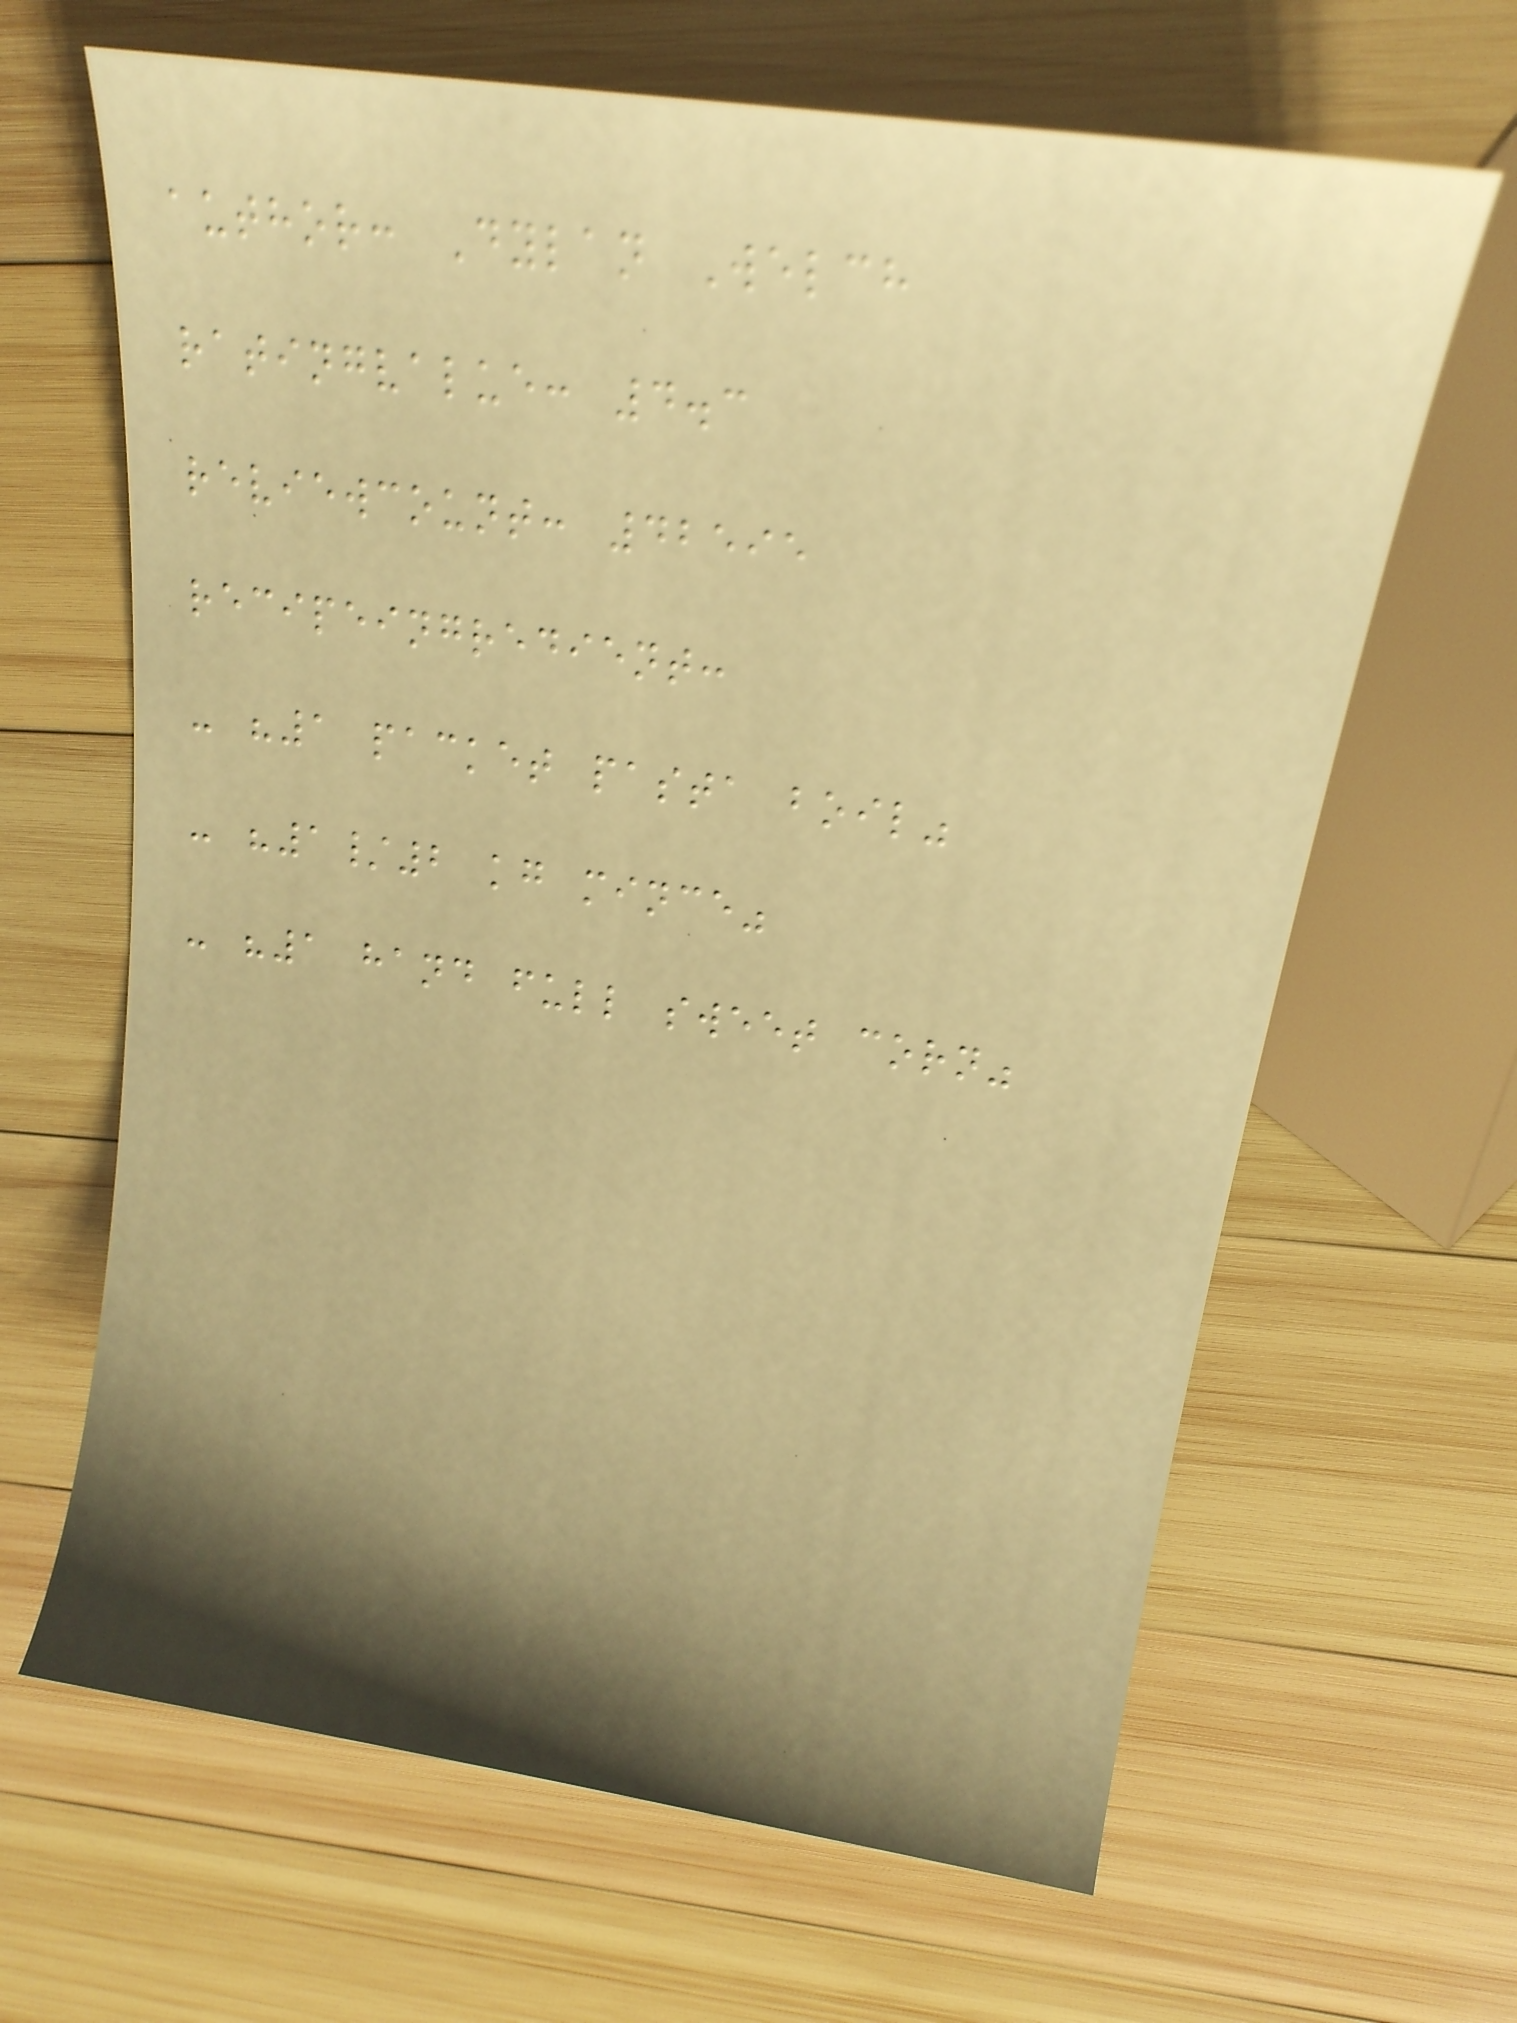author: Dylan Welch
ratingvalue: 4.3
reviewcount: 42595
recipeingredient:
- "1 packet pasta boil"
- "1/2 kg mince"
- "1 hand full sweet corn"
